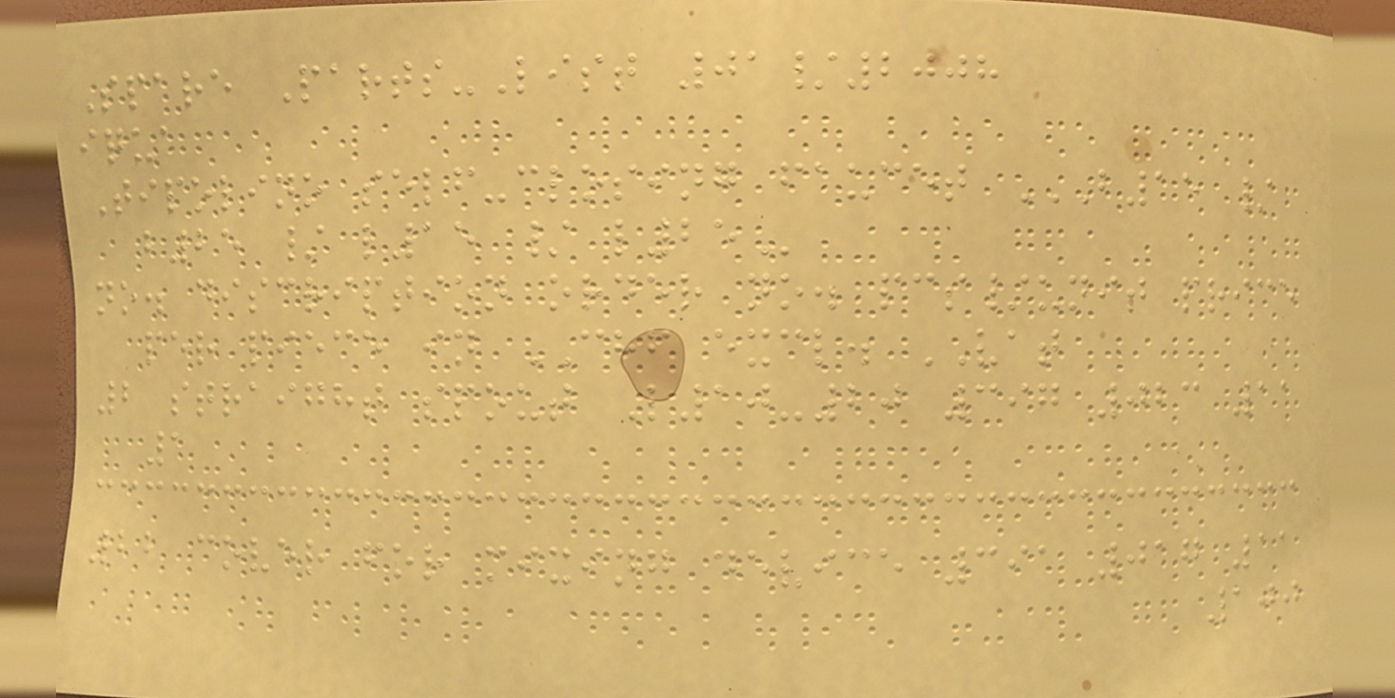Spare Parts-List 01/2008
iqua
Tipolino self-closing faucet B15 /
B25 / L15 / L25
no. discription order no. pcs/unit price
per piece in CHF excl. VAT
2 straight spout L10-20 397 023 11
1
22 cover for mixing device 391 017 11
100
